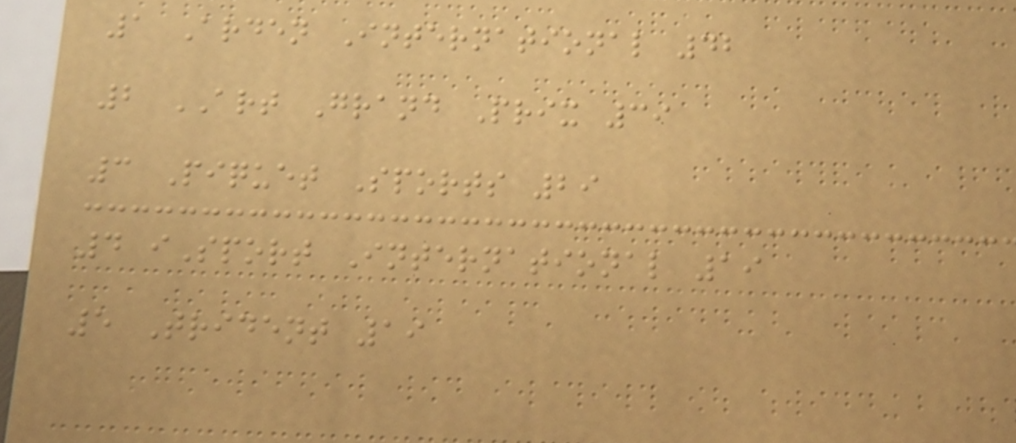1 Arden International 42
2 ART Grand Prix 39
3 Piquet Sports 29
4 iSport International 19
5 Trident 19
